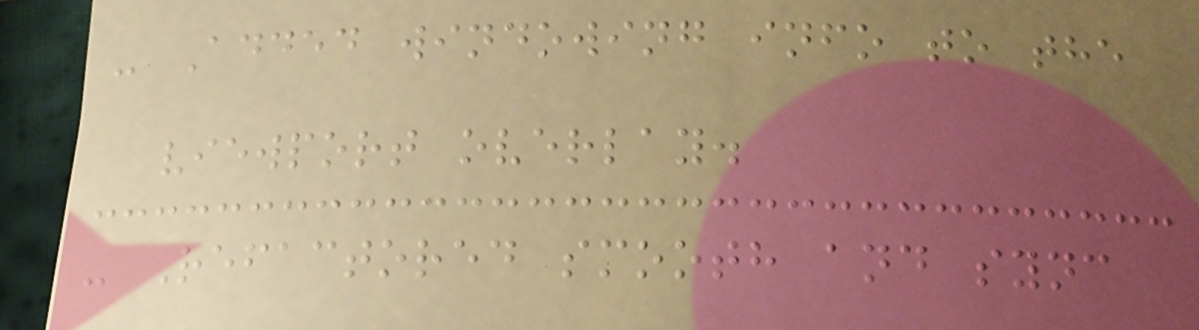- Added windowing info to the
viewport overlay.
- Refactored smooth and sync
